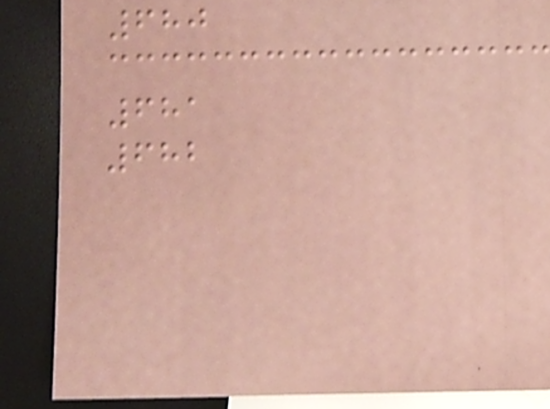680
681
682
